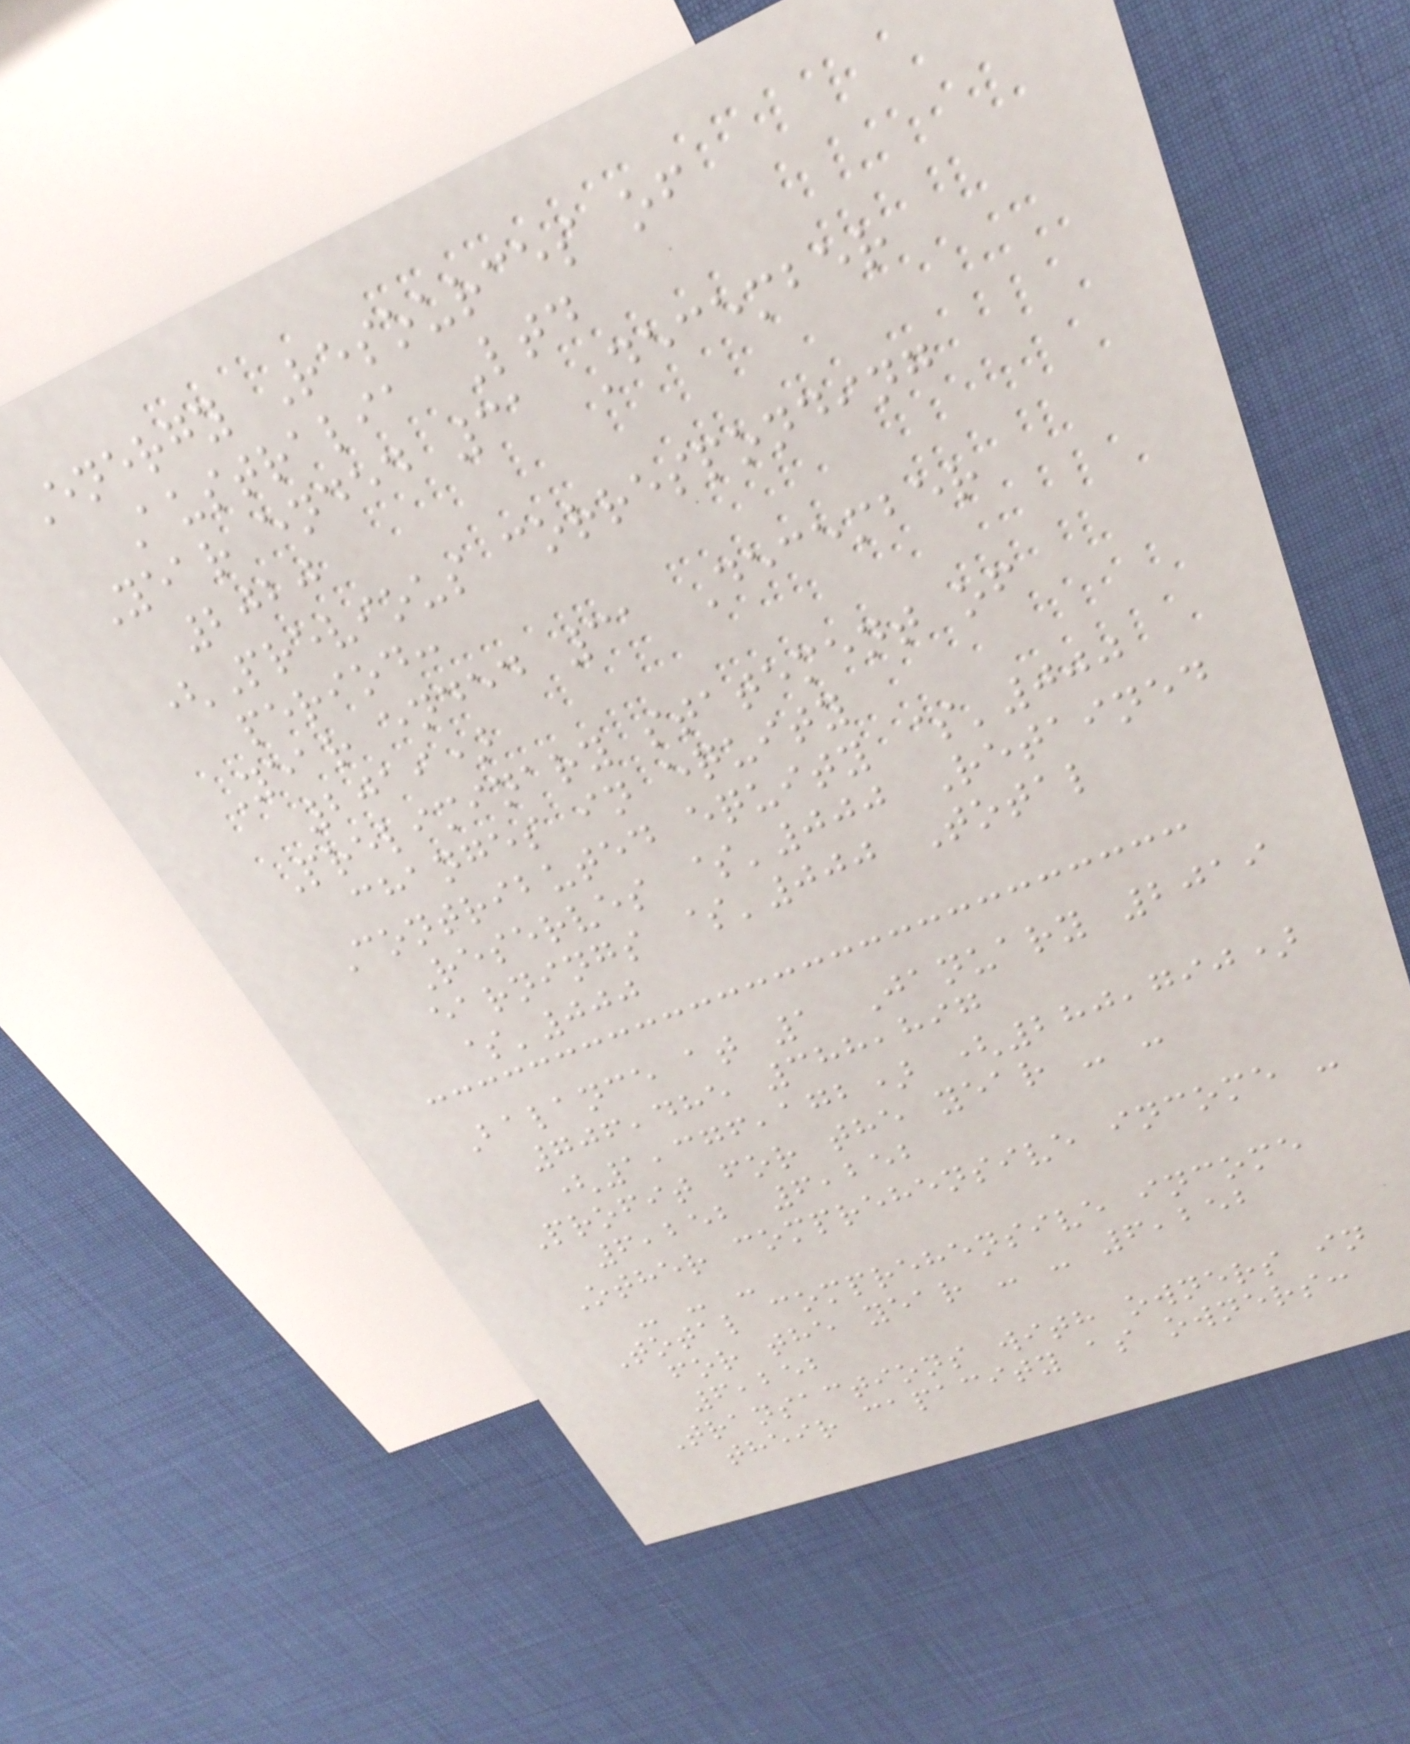Energy Resources of
Australia Ltd
Year ended 31 December
2020
(Previous corresponding
period:
Year ended 31 December
2019)
Preliminary statement of
changes in equity
Contributed equity $'000
Reserves $'000 Retained
earnings $'000 Total
$'000
Balance at 1 January 2019
706,485 388,897
(1,376,172) (280,790)
Profit for the year - -
6,252 6,252
Other comprehensive income -
- - -
Total comprehensive income
for the year - - 6,252
6,252
Transactions with owners in
their capacity as owners:
